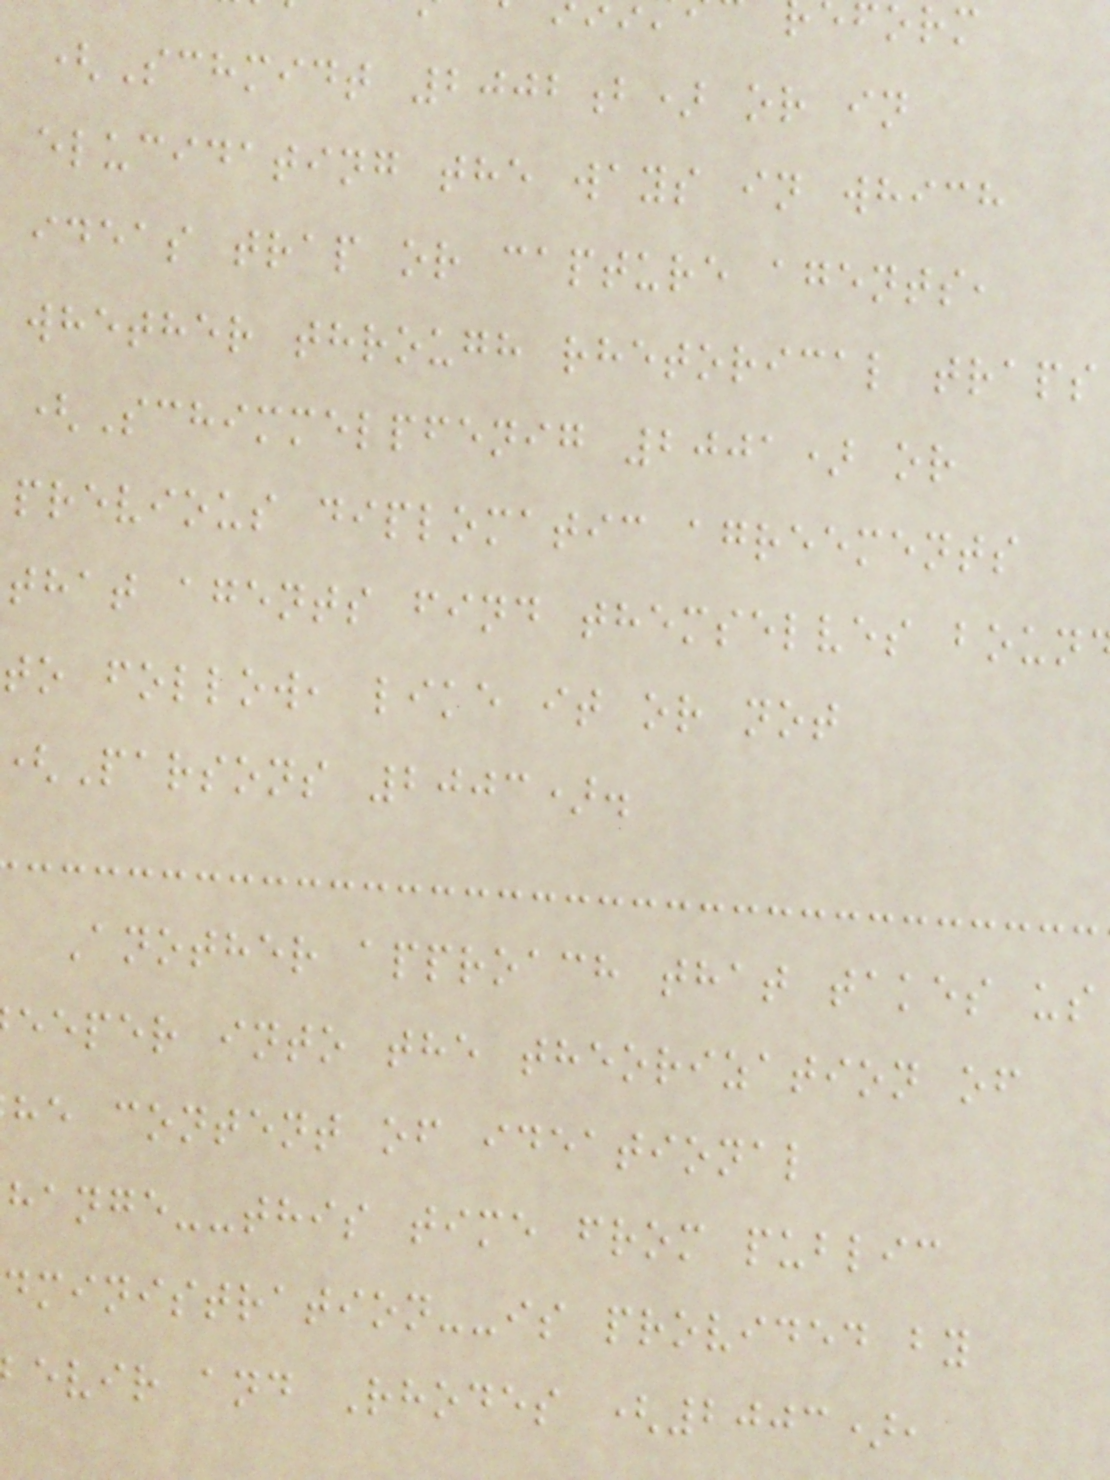(Schmidt 2002b) or in
elucidating the ways in which
ideas trap or capture agents,
whether through rhetorical traps
(Schimmelpfenig 2001) or
previous diplomatic agreements
that agents find themselves boun
to follow, like it or not
Parsons 2003).
Another approach that takes us
eeper into the theorization of
he content of ideational
hange--this time from public
dministration--is provided by
evir and Rhodes (2003),
